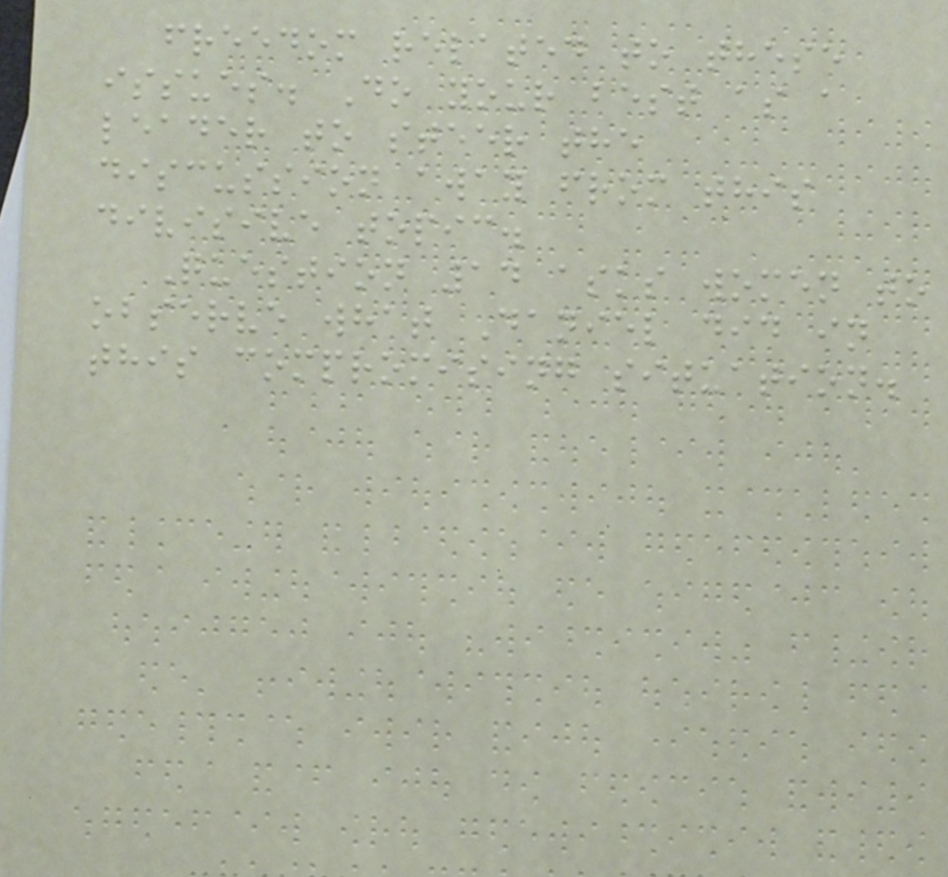freedom related to these
issues. Do your best as a
leader to steer the
discussion away from this
divisive topic.
Question 14 asks women to
observe what Daniel did in
this compromising situation.
